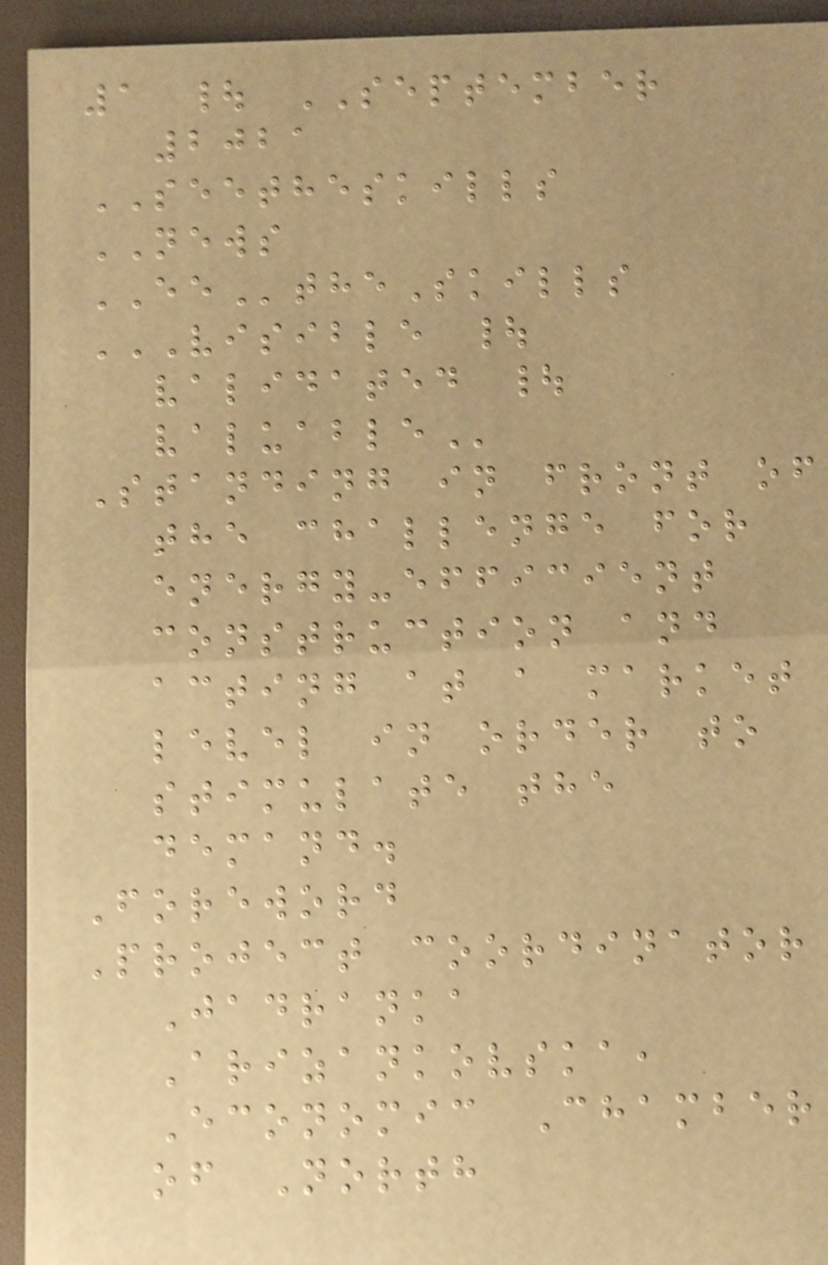1 | SEPTEMBER
2021
SEETHESKILLS
NEWS
EEtheSkills
VISIBLE |
VALIDATED |
VALUABLE
Standing in front of
the challenge for
energy-efficient
construction and
acting at a market
level in order to
stimulate the
demand.
Foreword
Project coordinator
Jadranka
Arizankovska,
Economic Chamber
of North
